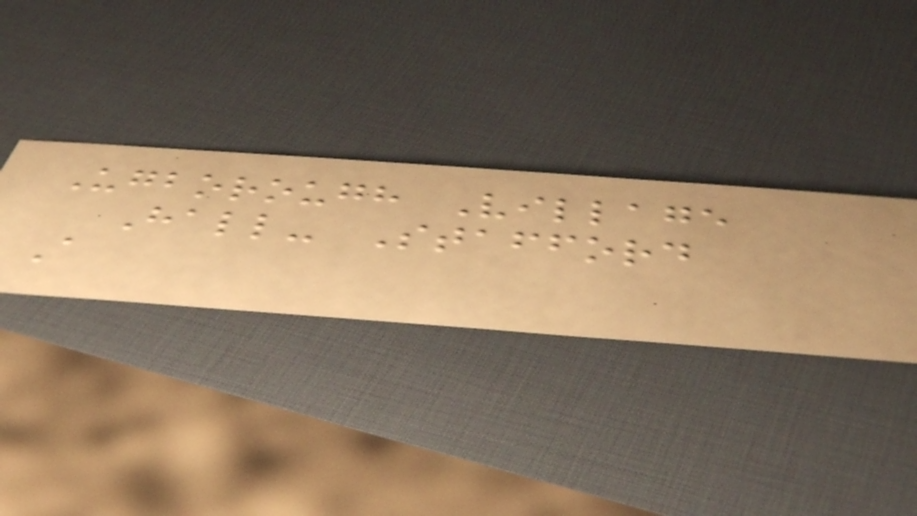Ugborough Village
Hall- Stafford
A
